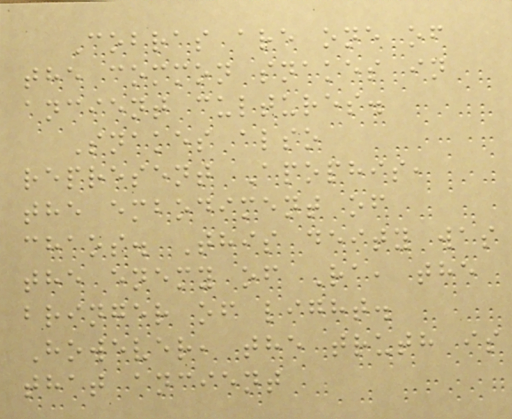Cobras are one of
the common snakes in
ancient cultures.
Snakes also
represent Apophis,
the embodiment of
chaos. This deity was
the enemy of Ra, the
bringer of light.
However, the truth is
that ancient
